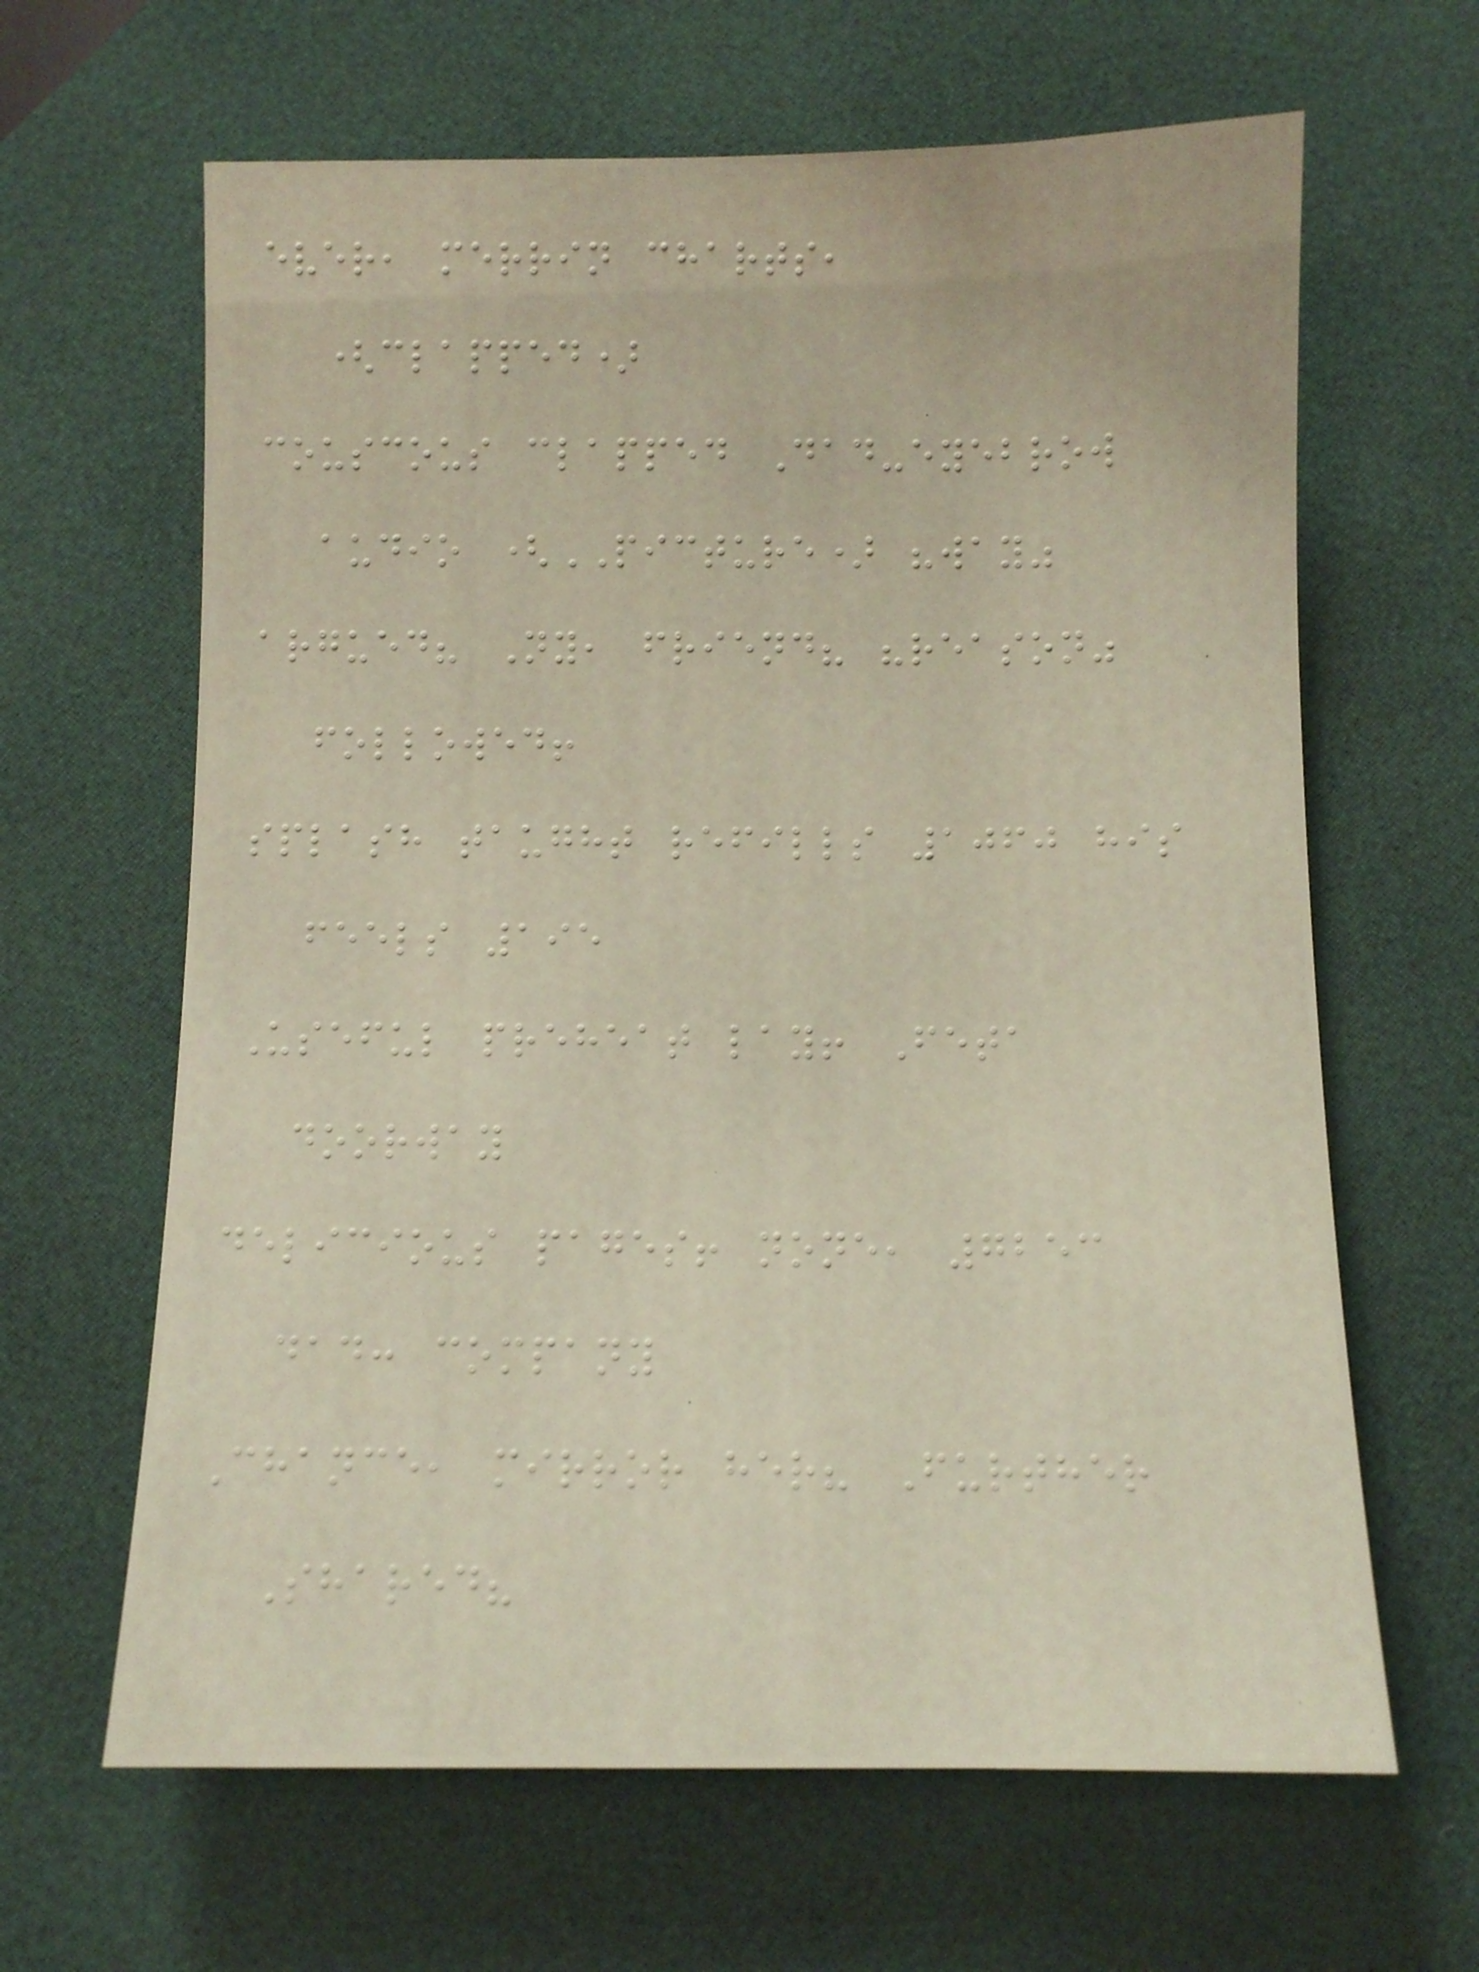ever, merrin charts,
(clapped)
couscous clapped Dad-eyebrow
audio (PICTURE) "way"
argued? Ny, friend? "reason"
followed!
splash taught refills 1060 his
feels 195
Useful preheat lay! Feta
doorway
delicious pages! none, 7253
dad: company
Chance, mirror her? Further
Shared?
